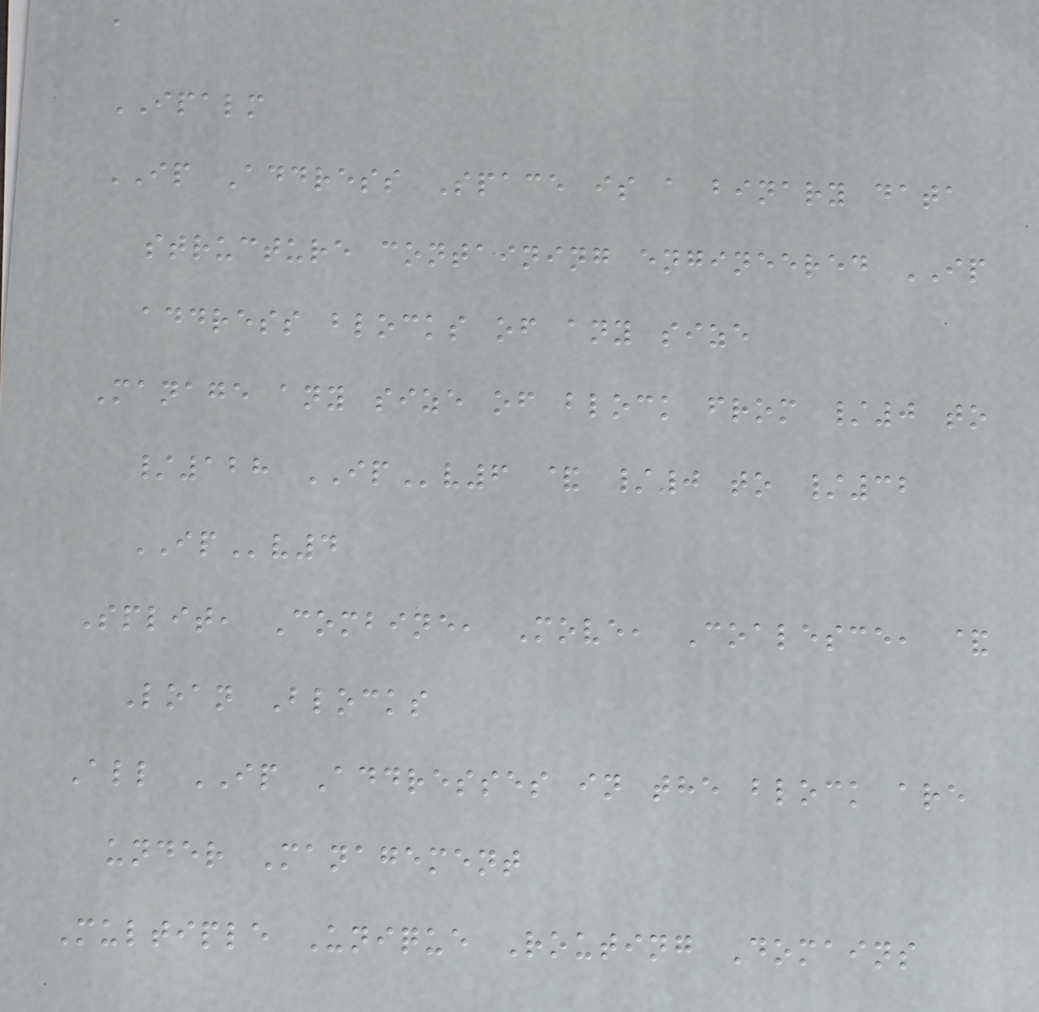a
IPALM
IP Address Space is a binary data
structure containing engineered IP
address blocks of any size
Manage any size of block from /0 to
/128 IPv6 & /0 to /32
IPv4
Split, Combine, Move, Coalesce, &
Loan Blocks
All IP Addresses in the block are
under Management
Multiple Unique Routing Domains
